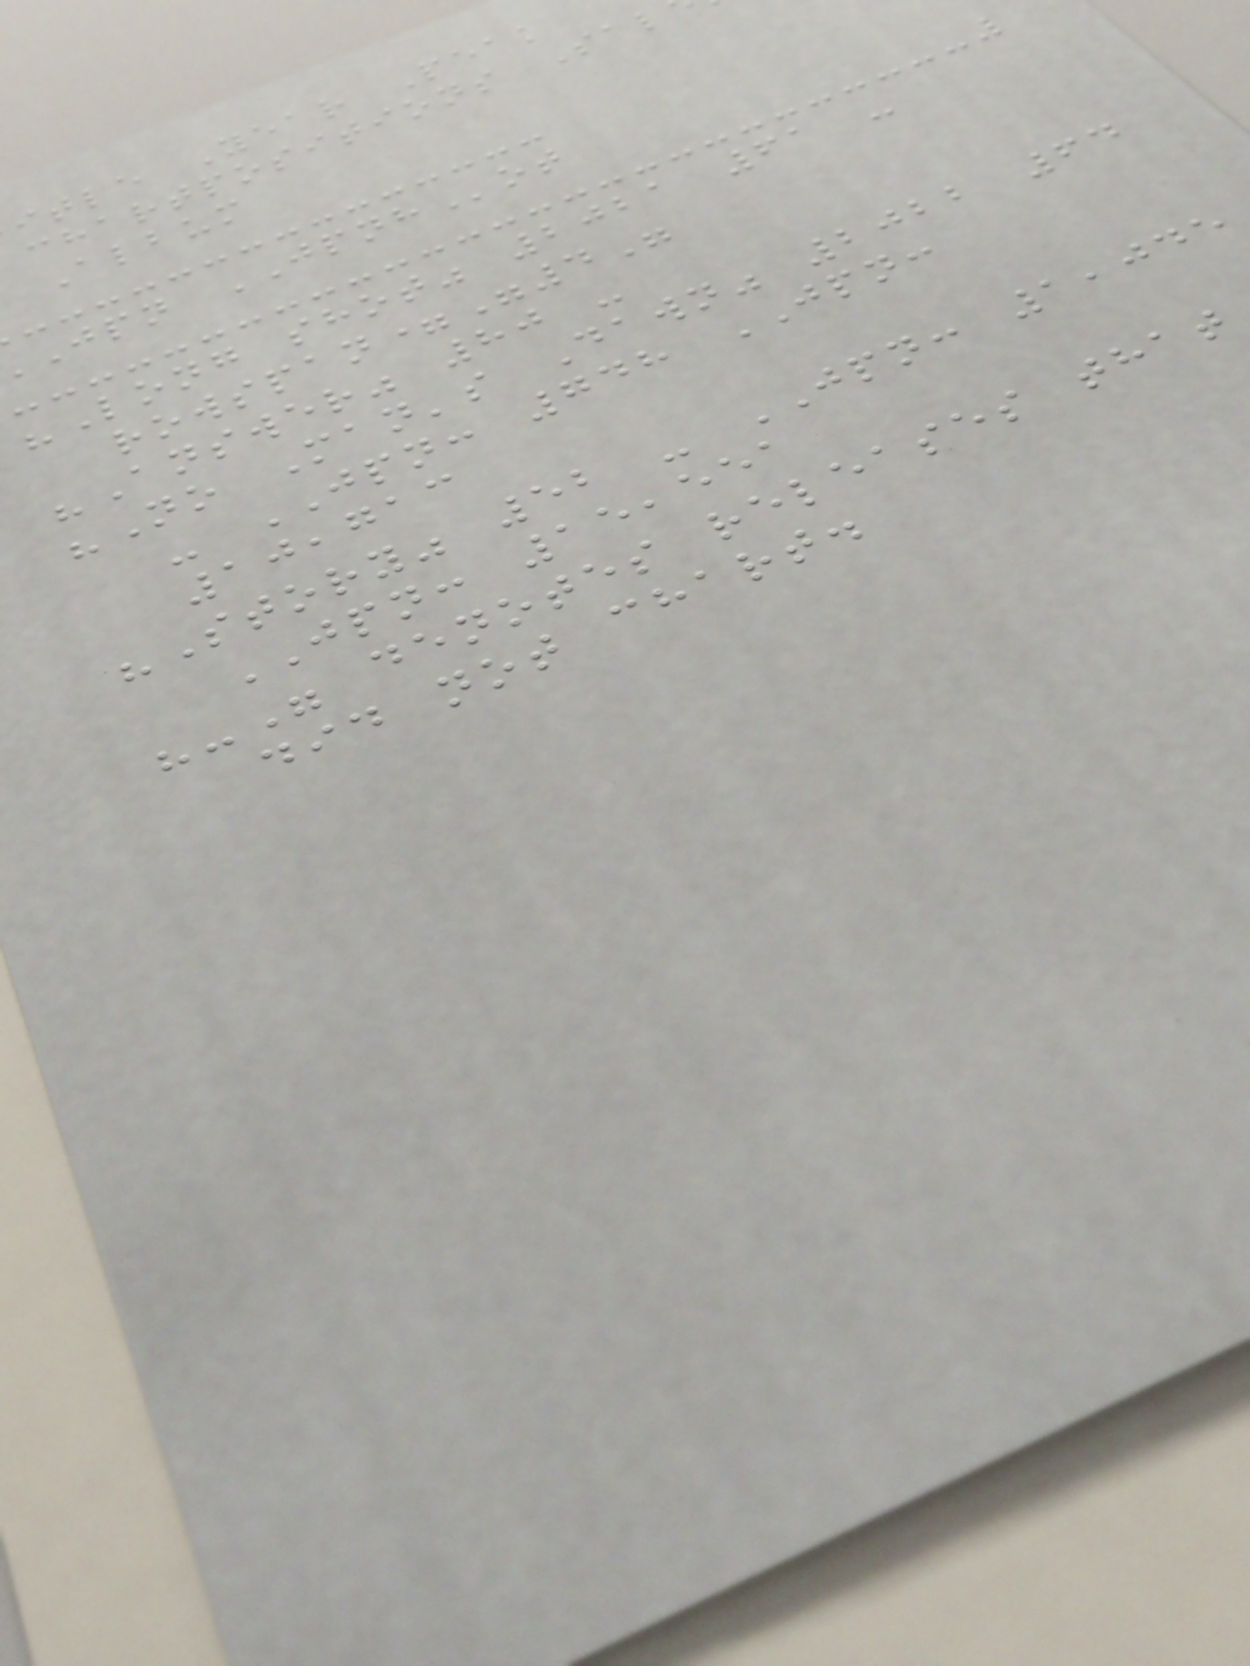itle Year Peak
chartpositions Sal
Album
jpn JPNHot
"Long shot" 2021 61 -
rowspan="4"
"Answer" 80 -
"No Man's Dawn" 2022 64
- JPN: 748 JPN:
10,713
"Story" 52 - JPN: 1,045
JPN: 15,551
"-" denotes releases that
did not chart.
